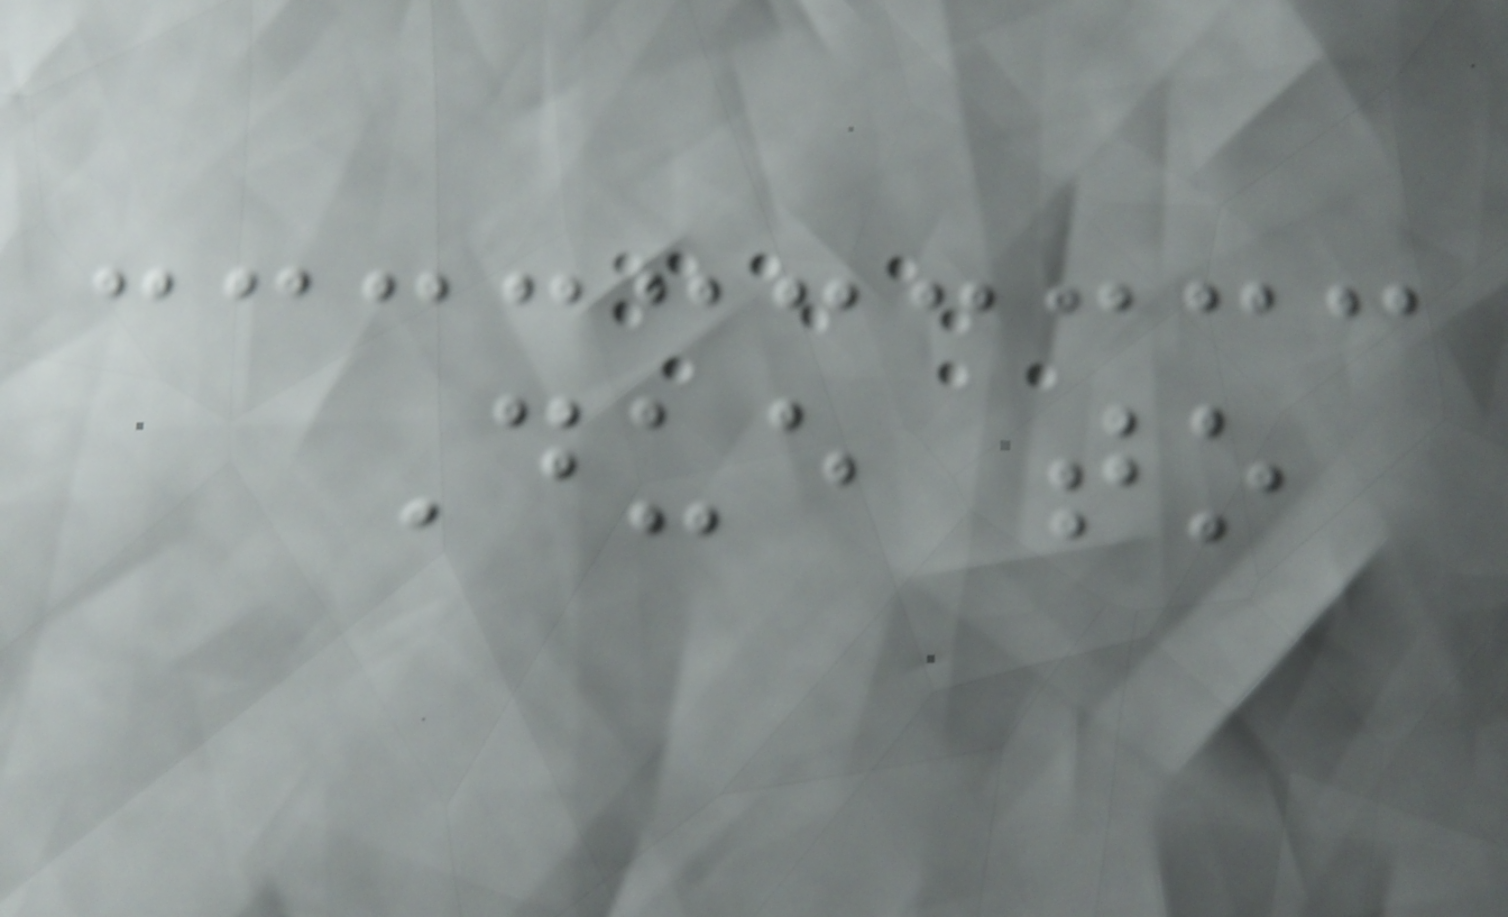Due to
